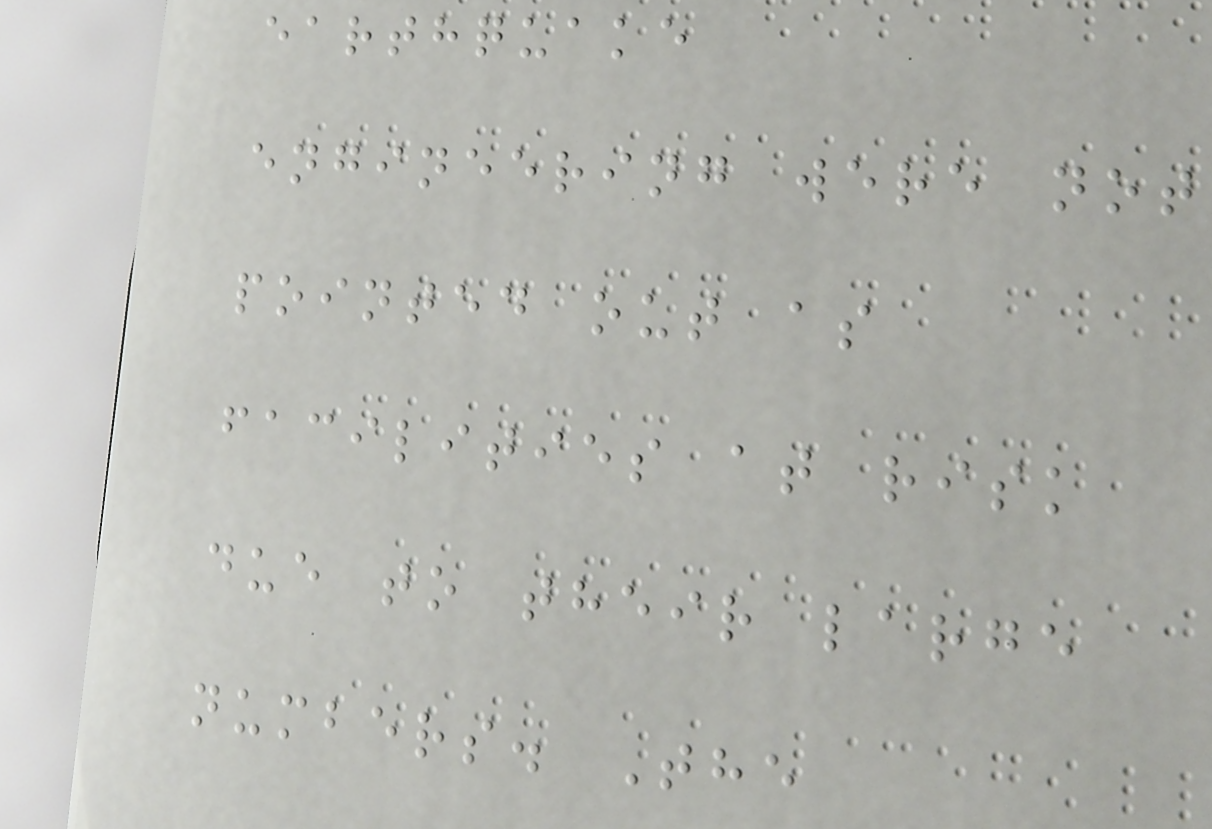earthquake
engineering were not
pointed out as
facilities at risk
due to their large
numbers. The
